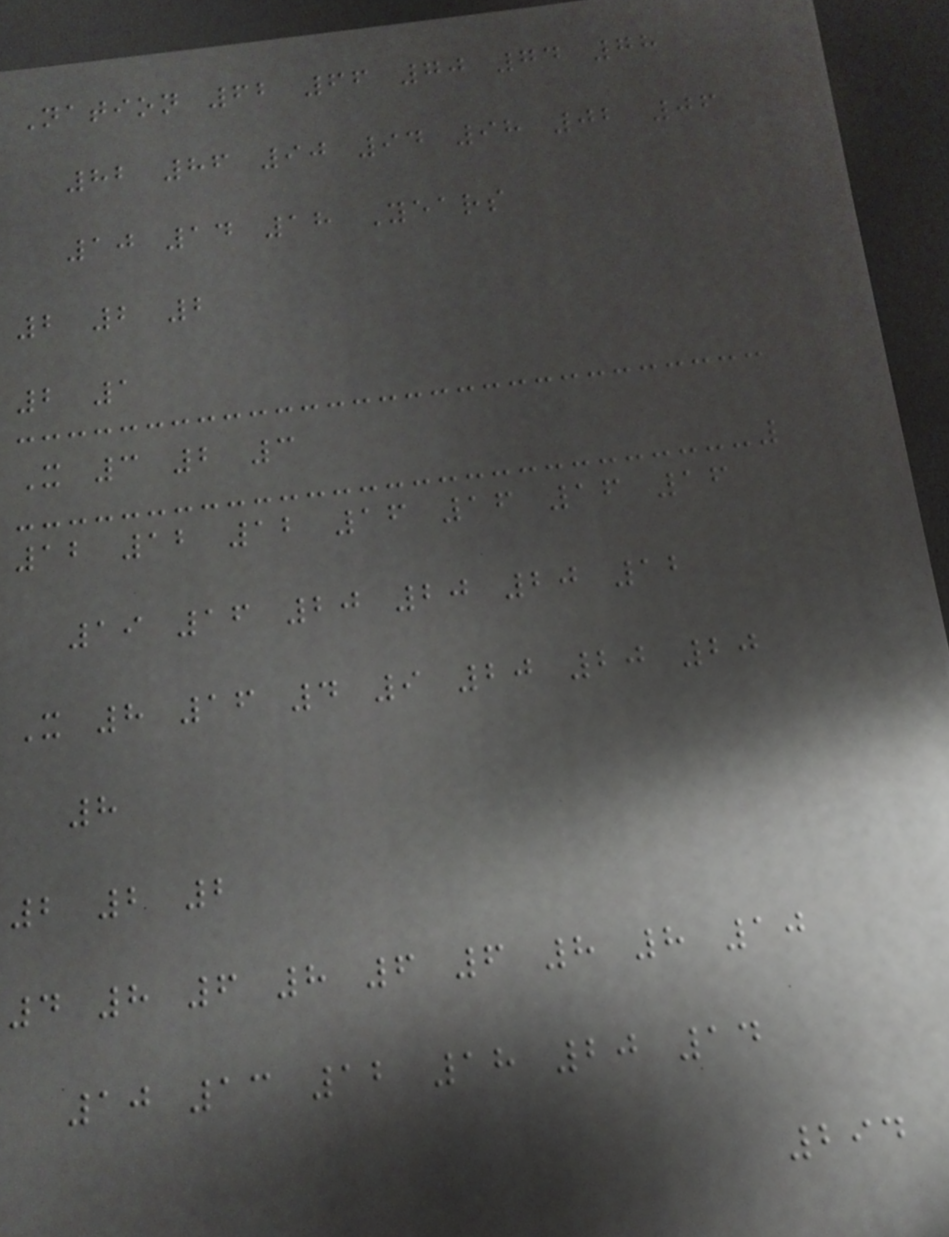Nation 62 66 70 74 78
82 86 90 94 98 02 06
10 14 18 Years
2 2 2
2 1
X 3 2 3
12 12 12 16 16 16 16
19 16 20 20 20 12
X 8 16 4 9 20 20 20
8
2 2 2
4 8 6 8 6 6 8 8 10
10 13 12 18 20 14
294
